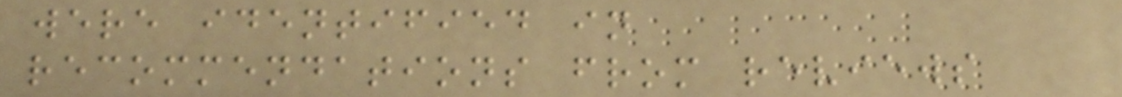were identified in
recommendations from reviews
